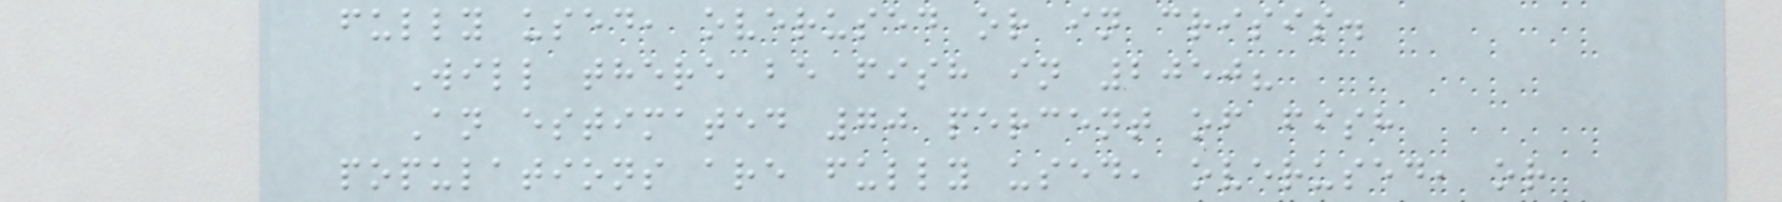fully used, overused or in crisis.
Will there be fish in 2050?
An estimated 70 percent of fish
populations are fully used, overused, or
